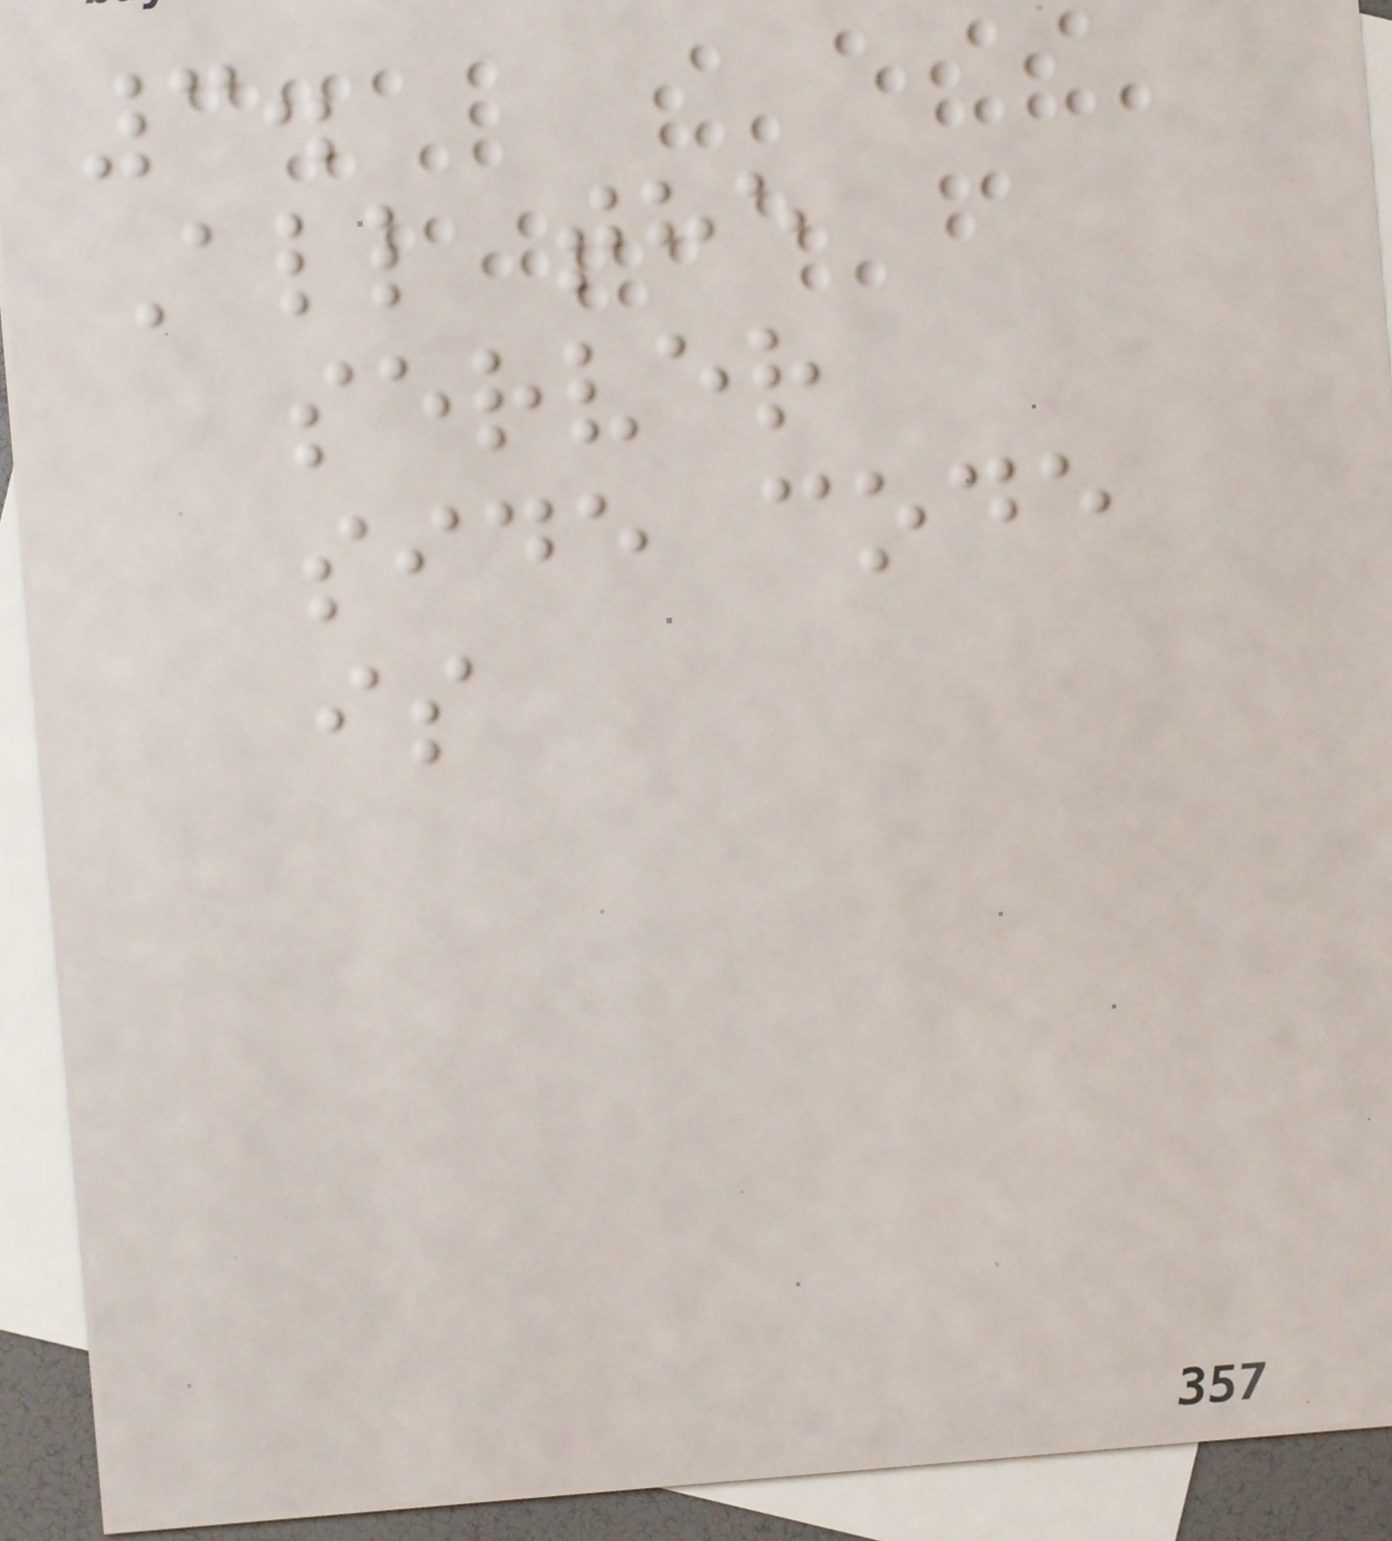3.
All the
server
side code
is
